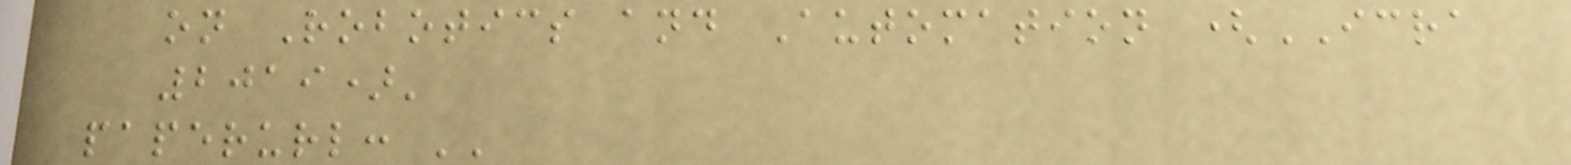on Robotics and Automation (ICRA
2019)'
paperurl: ''
